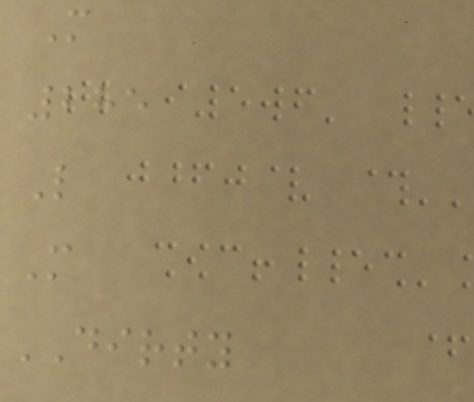M
285
L
M
DIRTY
